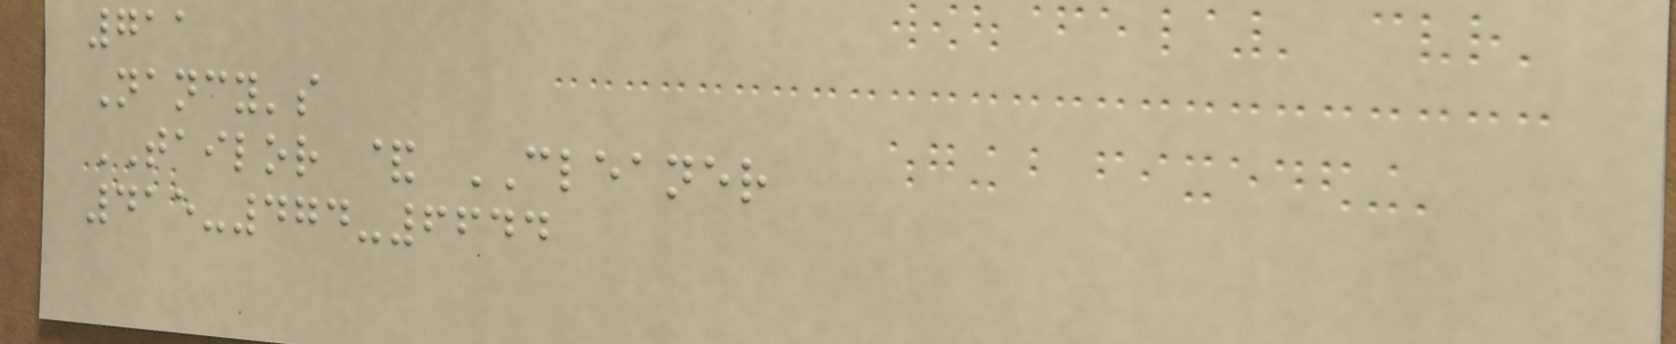711
Nancy's
TAILOR & CLEANER
415-474-6644
